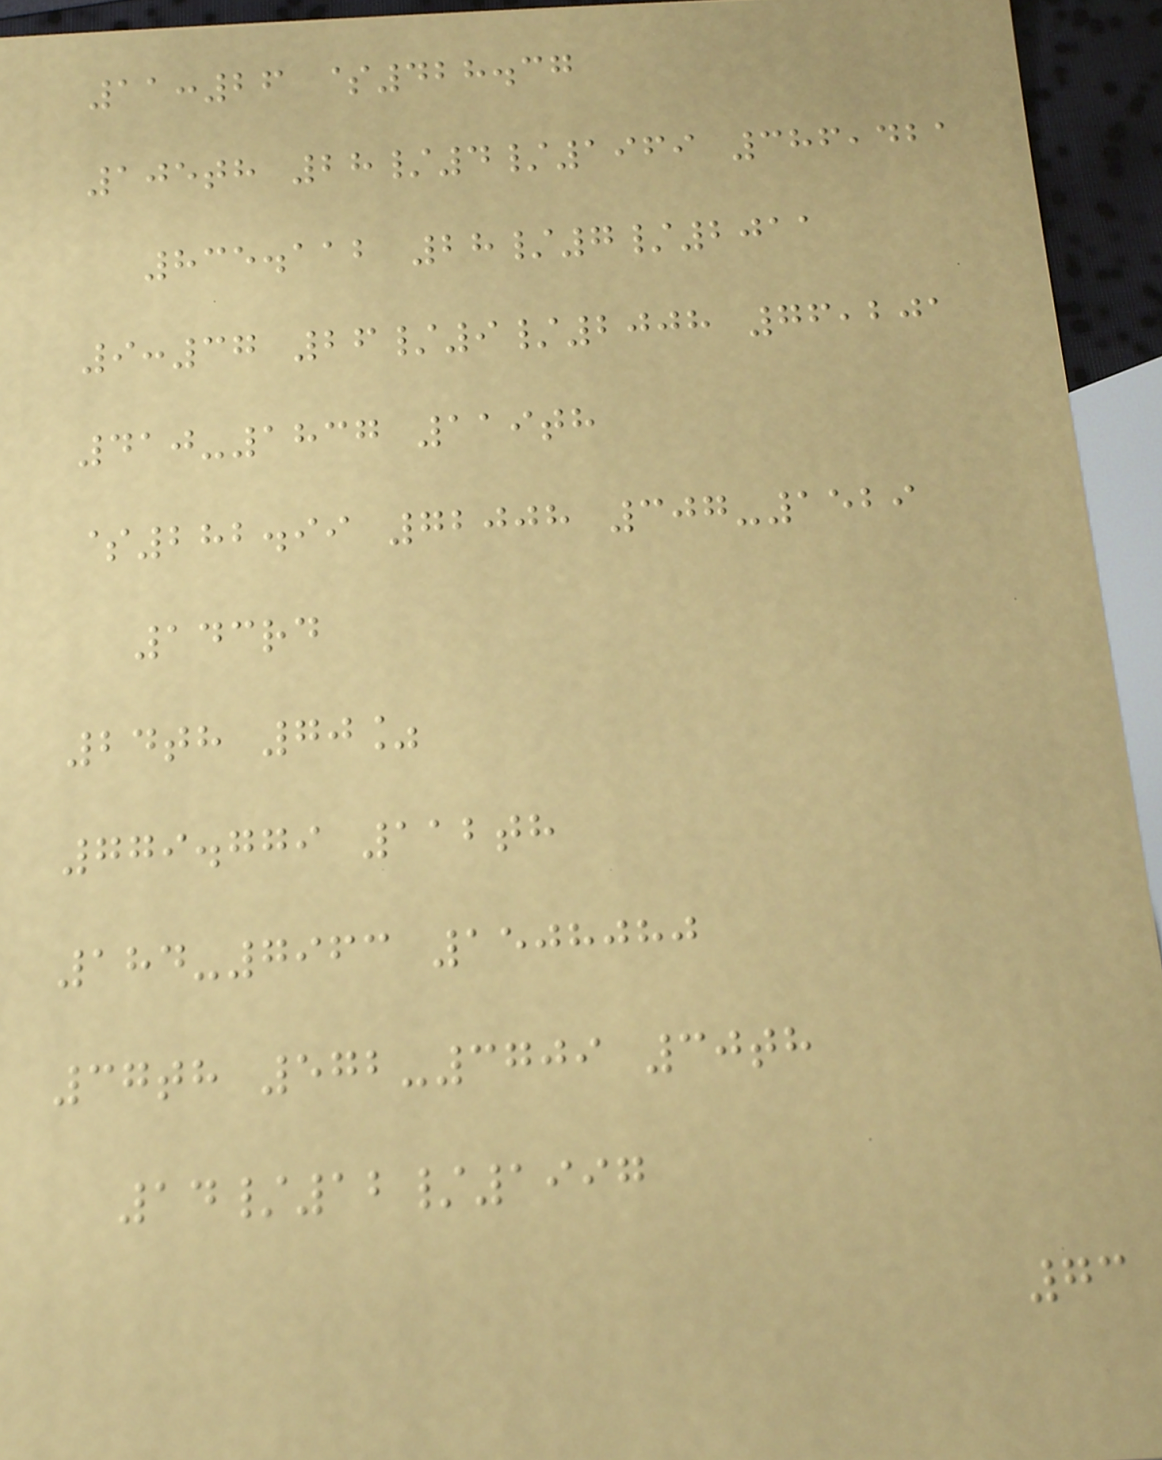11:26 $428.37
105th 28/4/1969 386,421
835.112 28/7/2011
9:37 26/9/2008 76,201
410-1837 119th
$282.99 72008 307-1529
143rd
24th 70%
779.779 112th
184-7963 1508080
37th 572-3709 30th
14/12/1997
73
